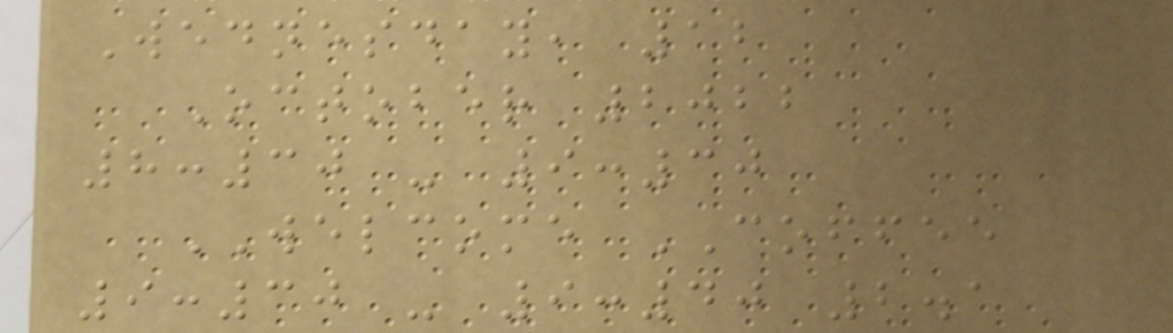Wednesday, 12
October 2022
8:30 - 9:30
WELCOME COFFEE
9:30 - 9:40 2.1
